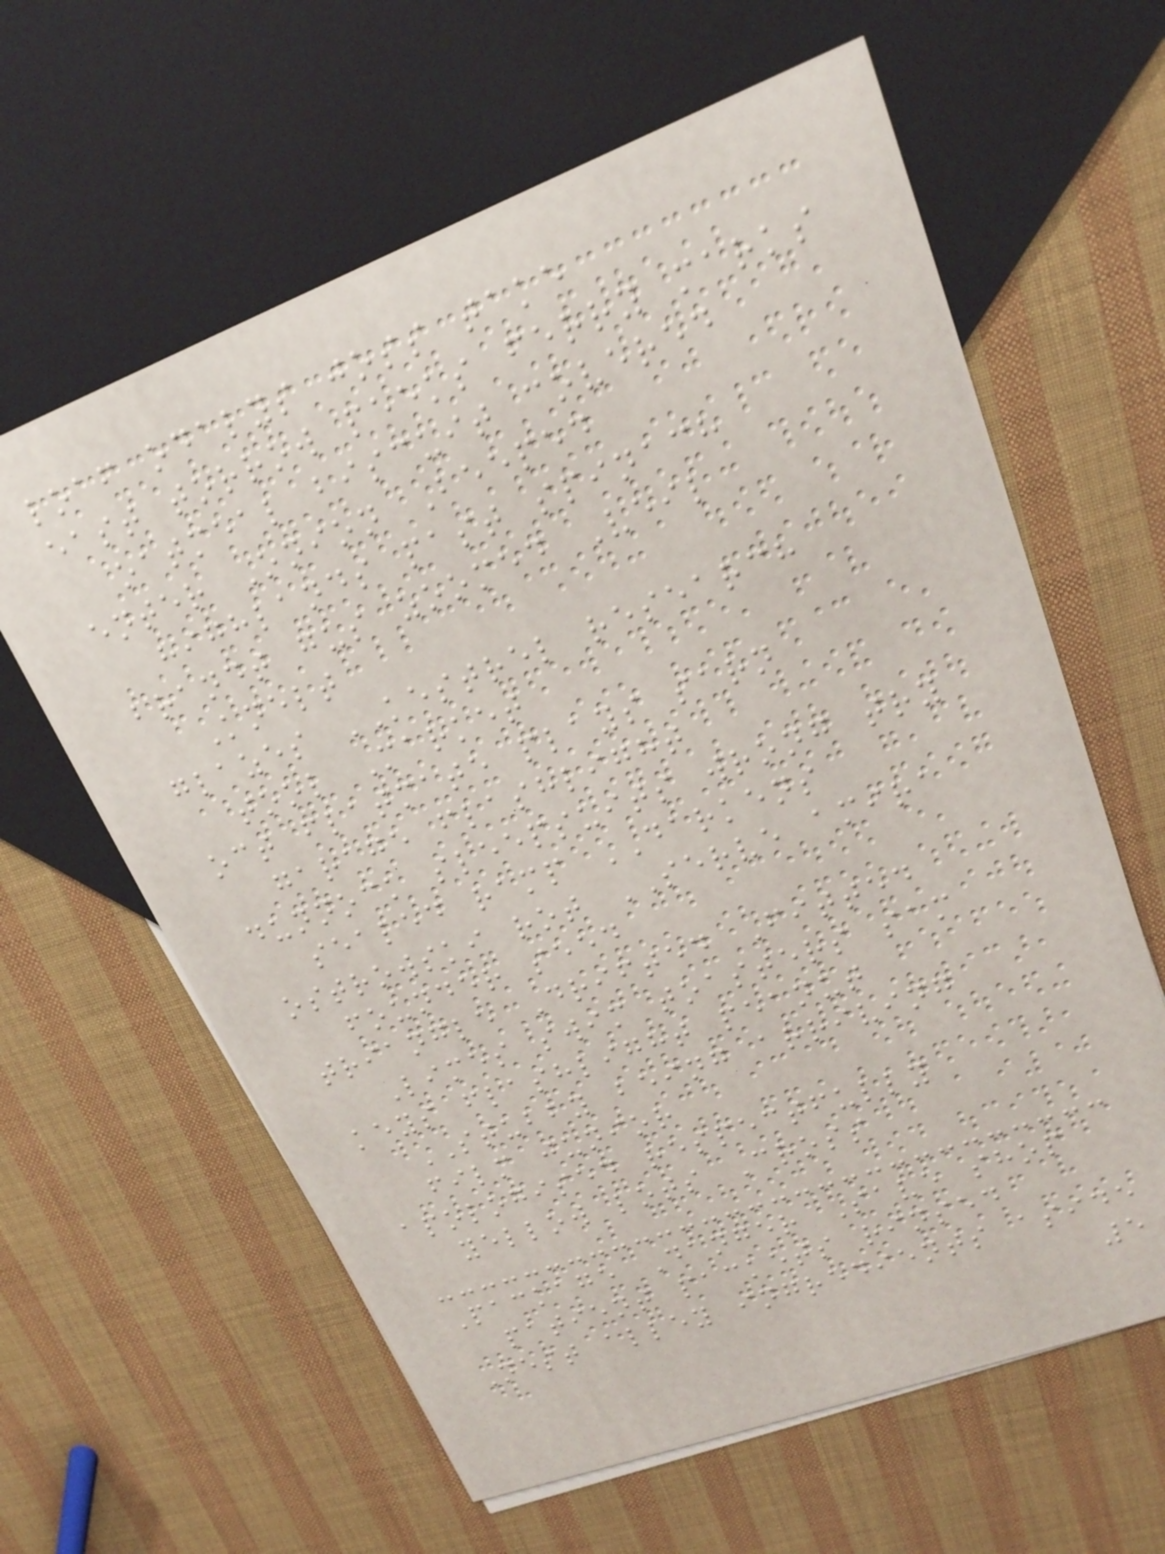loaf odalys joss take
east torrow peeks ferry marks
oatmeal biscuit covered
enter Onion Beeped
highlands past spinach
brandt gus zoomed Veil
Knelt
glazes KESTREL research
tool Market
oct flatmate plays sarn
garage flashlight
dunnock sleepsuits wrong try
sealed ramp DARKENS
ostrowski rot SERVE amira
founder seed
triangle Drifted Fitted
Limes swim toasters sam
keys flashlight peanut
STUBBY being arriving
film junior
apologised respectfully
yellow lots Cross
Package Danger Save shop
patient packets rinsed
Nest alley ingredients aside
5
